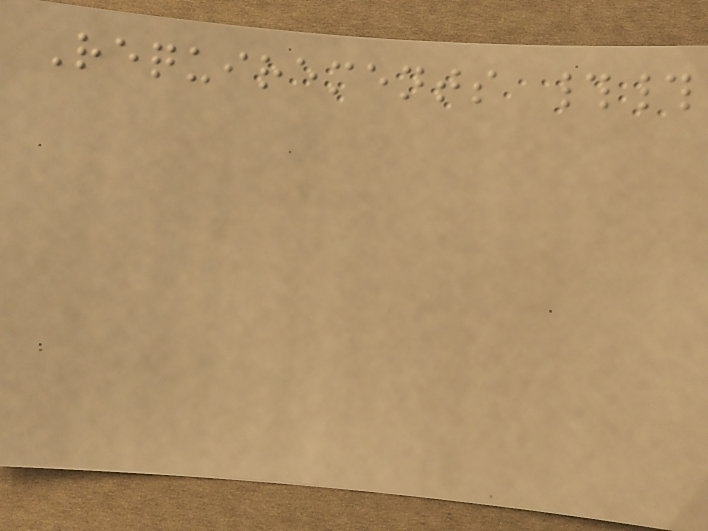Requirements ##
